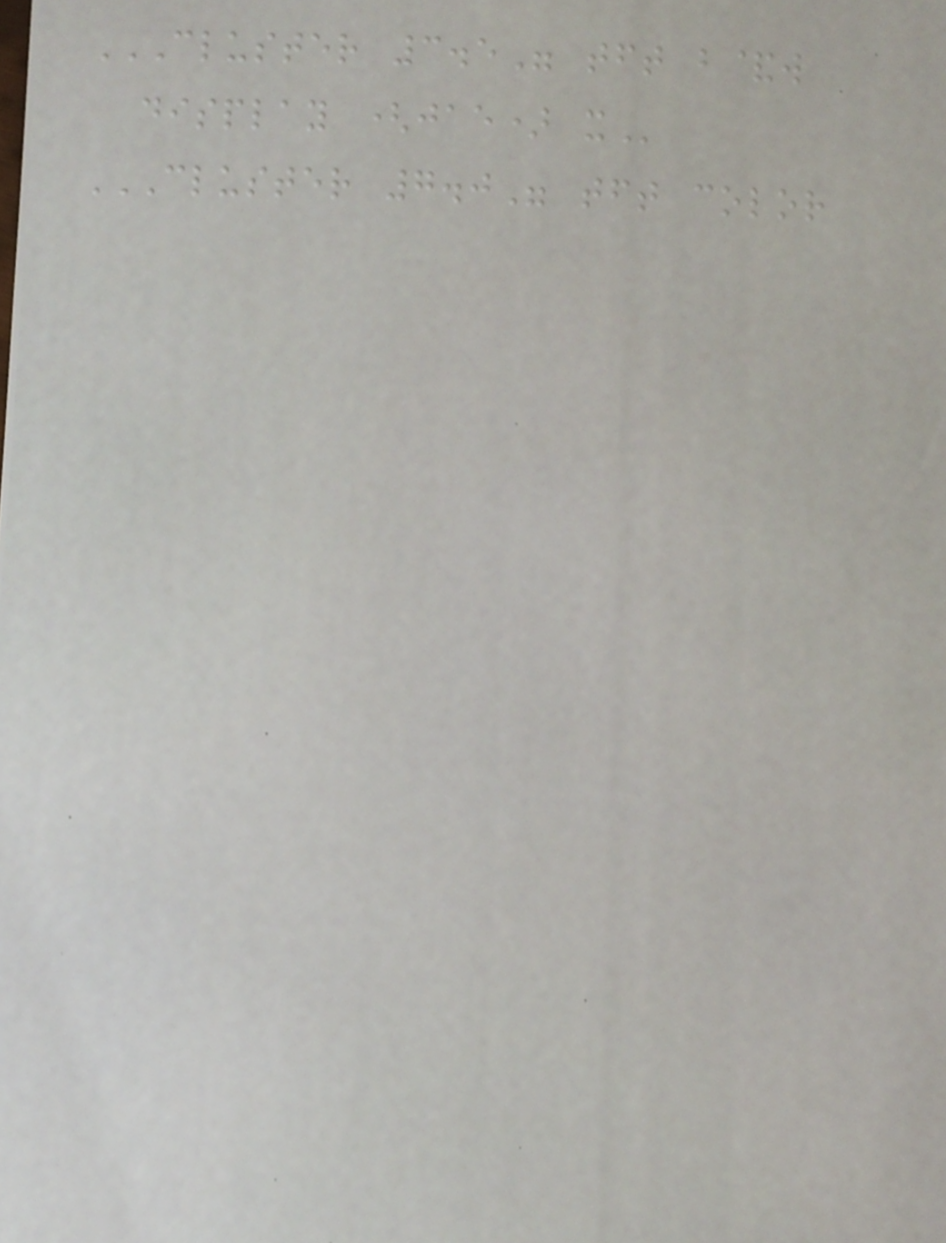CLUSTER 3.5" TFT B&W
DISPLAY (JAE) X
CLUSTER 7.0" TFT COLOR
